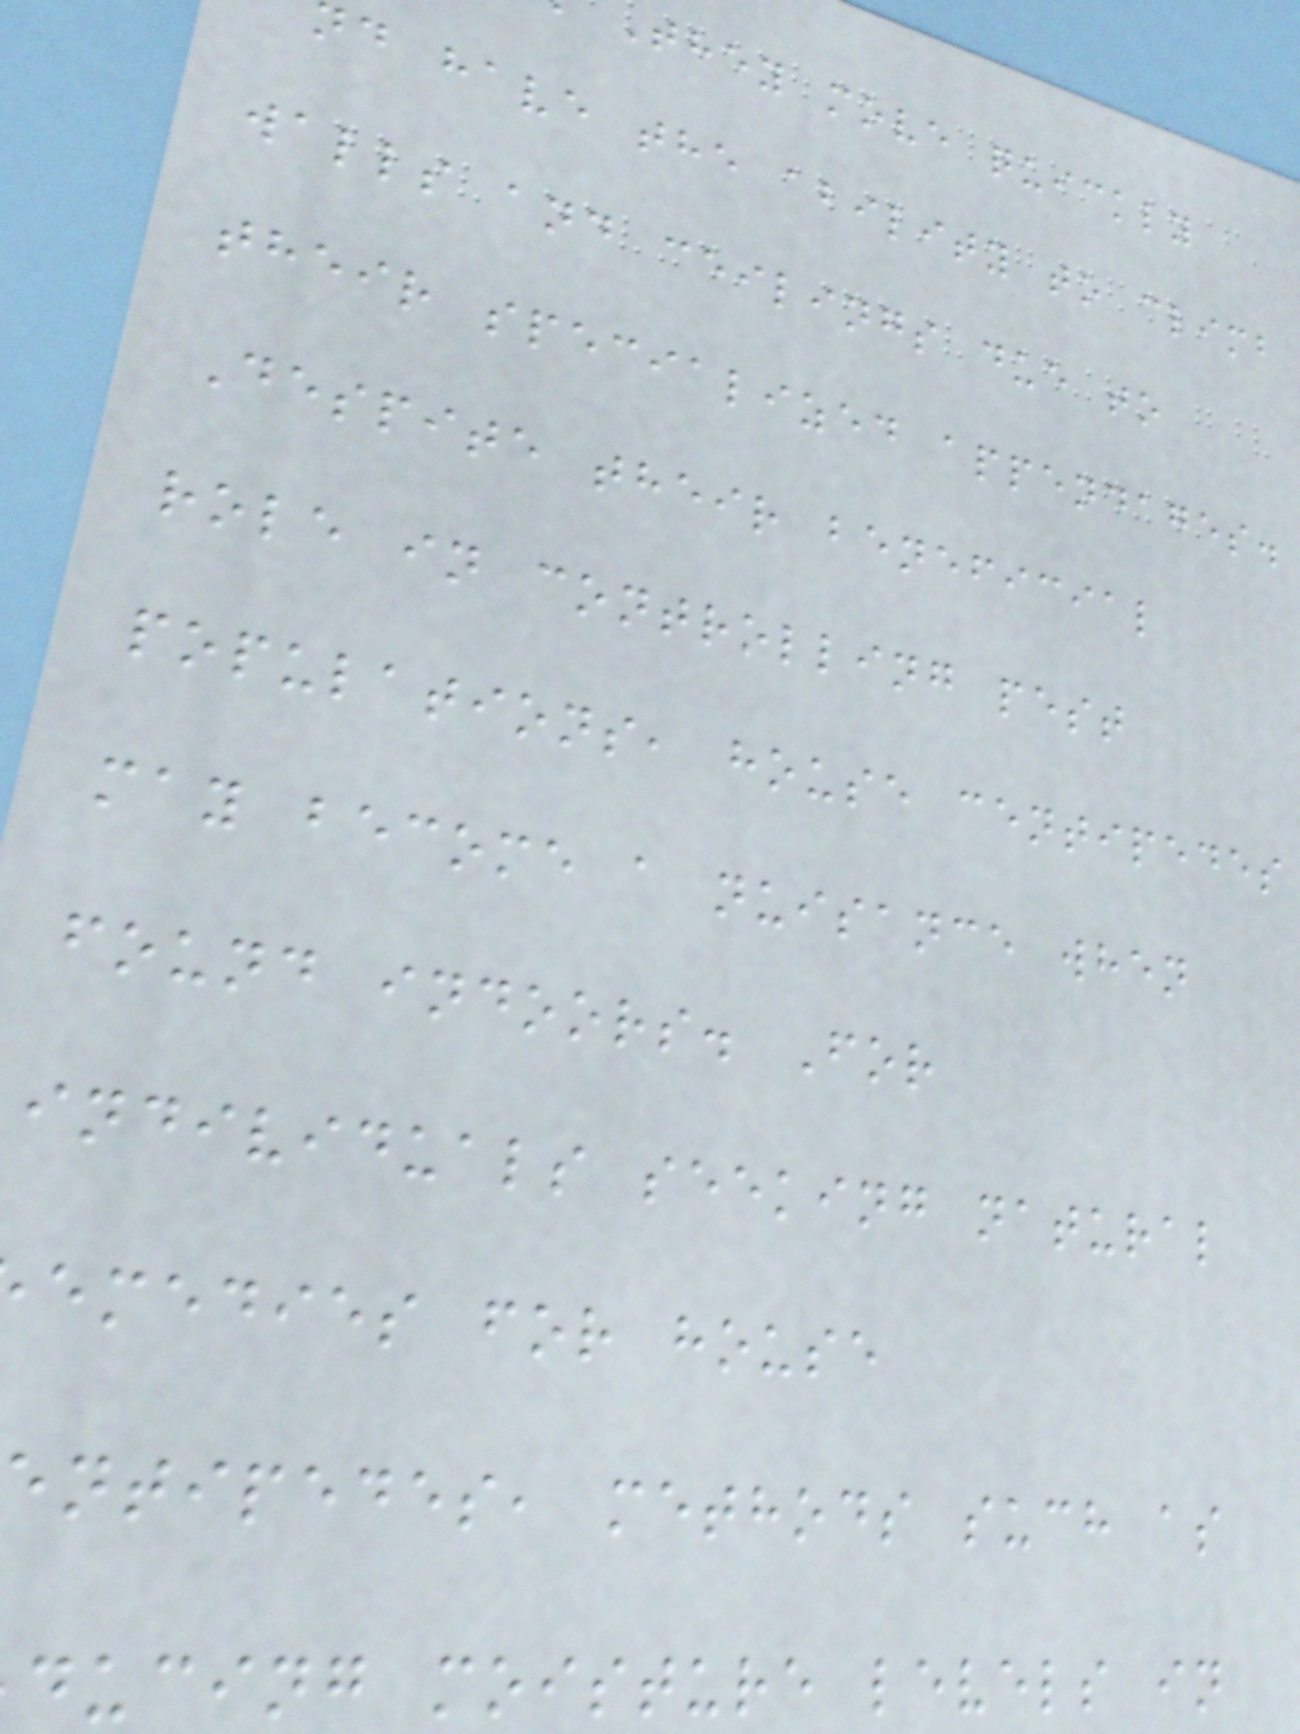They move quickly
d have the ability to climb
walls and ceilings due to
their specialized appendages.
Despite their beneficial
role in controlling pest
populations, house centipedes
may become a nuisance when
found indoors. For
individuals seeking natural
emedies for house
ntipedes, methods such as
ducing moisture levels in
